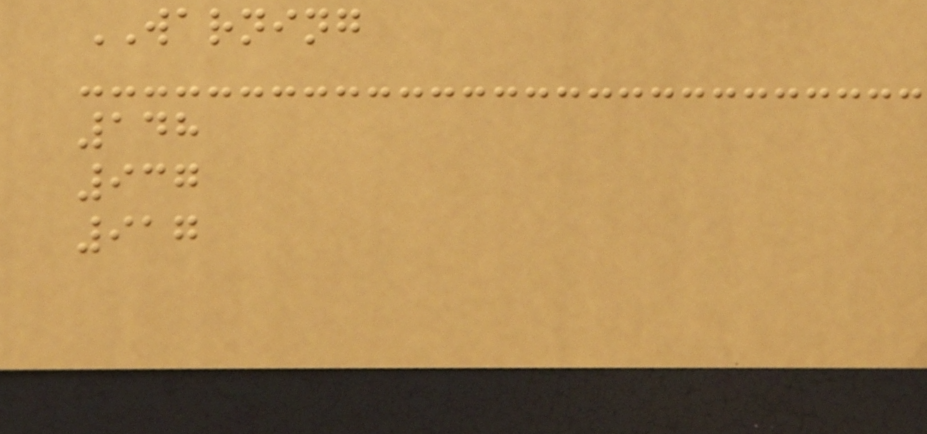WARNING
148
937
917
